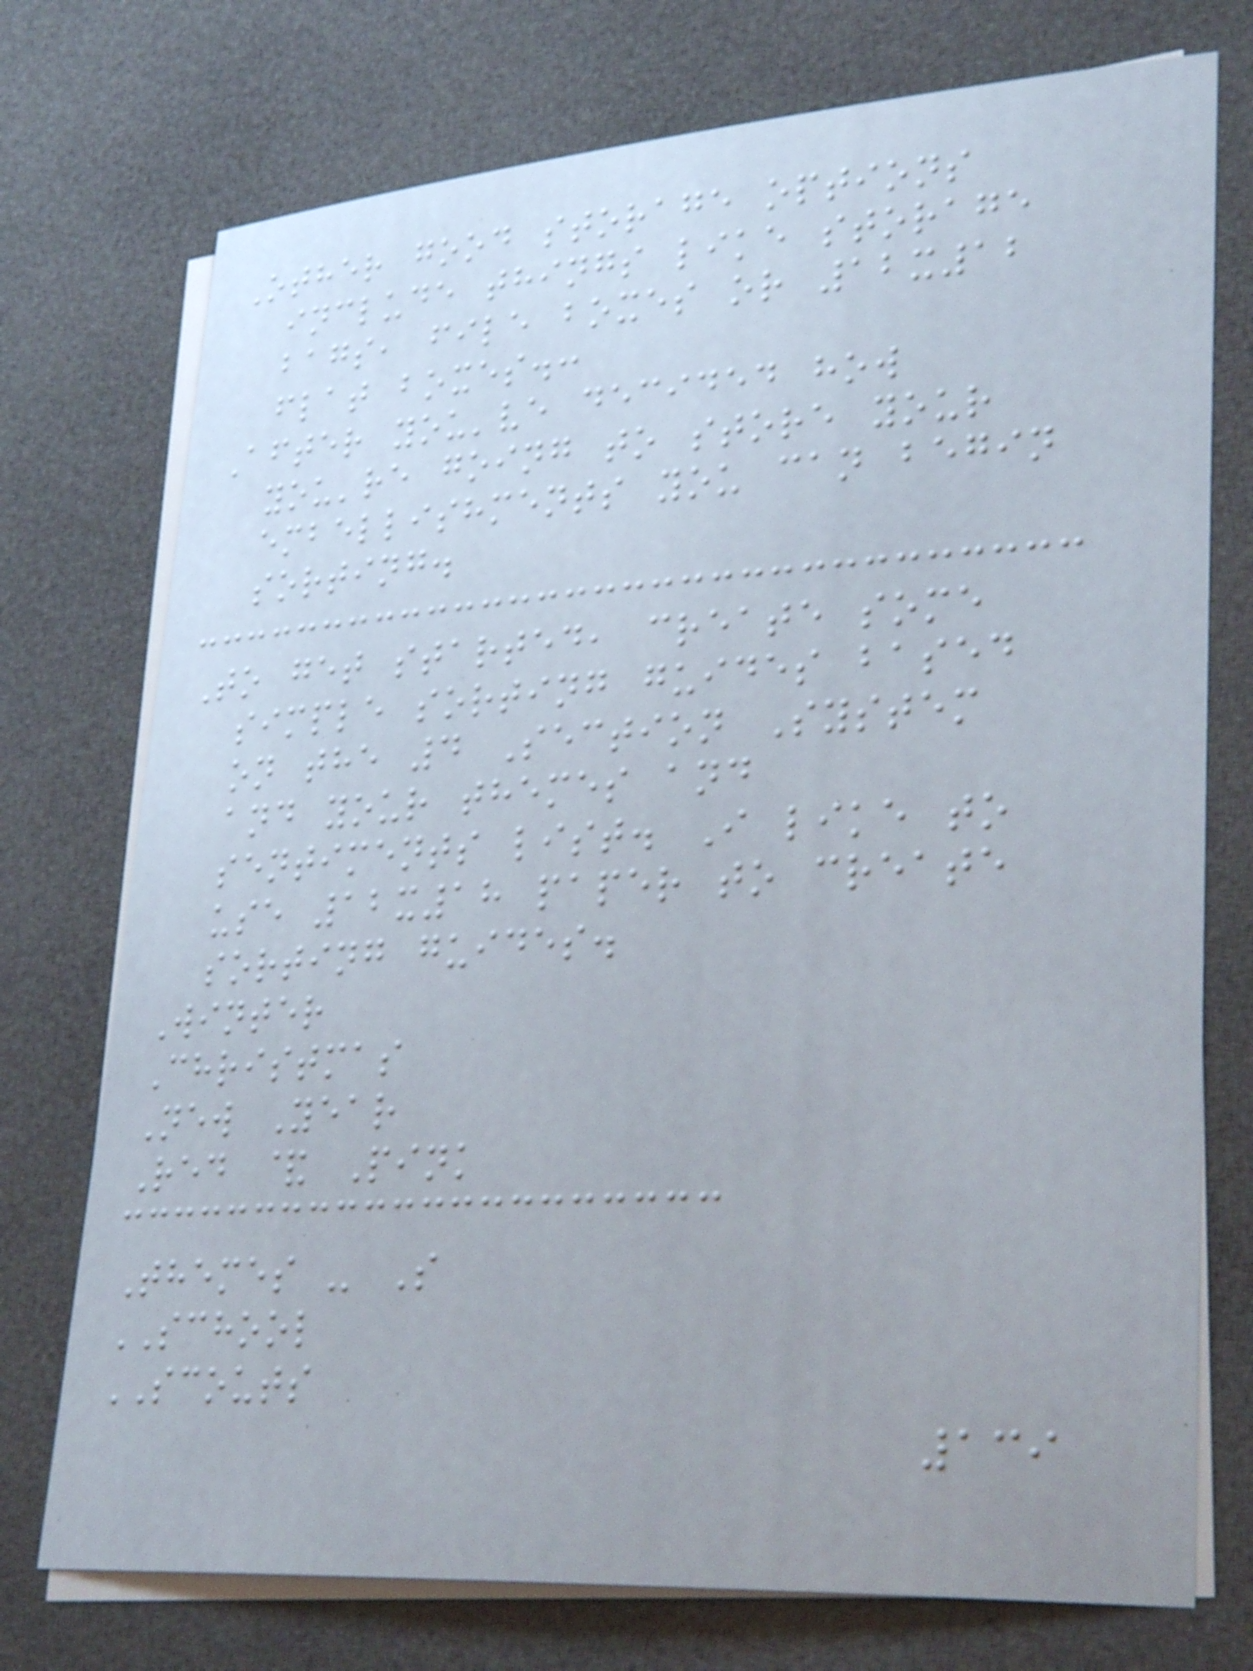Other good storage options
include things like storage
bags, file boxes or 12x12
flat boxes.:
After you've decided how
you're going to store your
embellishments you can begin
sorting.
To get started, create some
simple sorting guides based
on the 4 Section System
and your themes and
sentiments list. I like to
use 12x18 paper to create
sorting guides.
Winter
Christmas
New Year
Red & Pink
Themes - S
SCHOOL
SCOUTS
139
